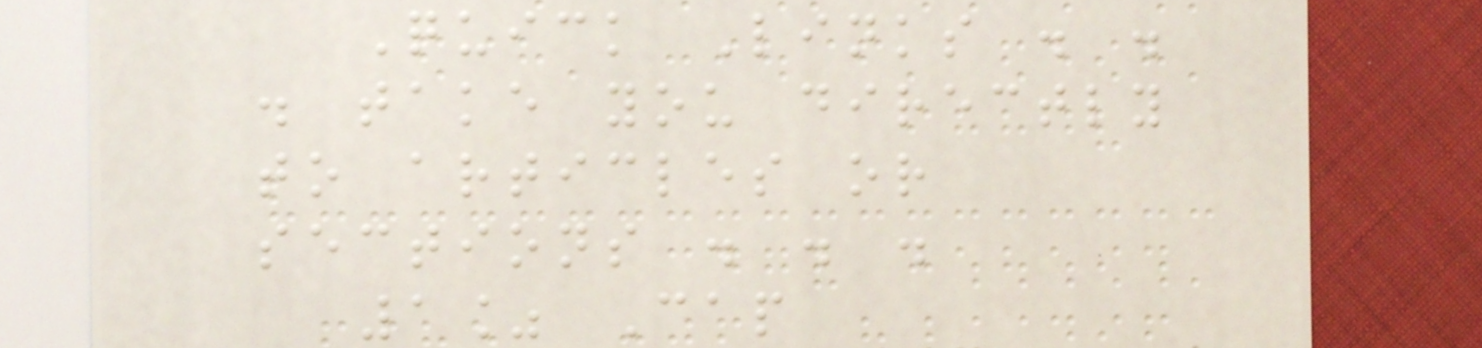Quick Links . .
. take you directly
to articles or
sections . . .
1% Cap
